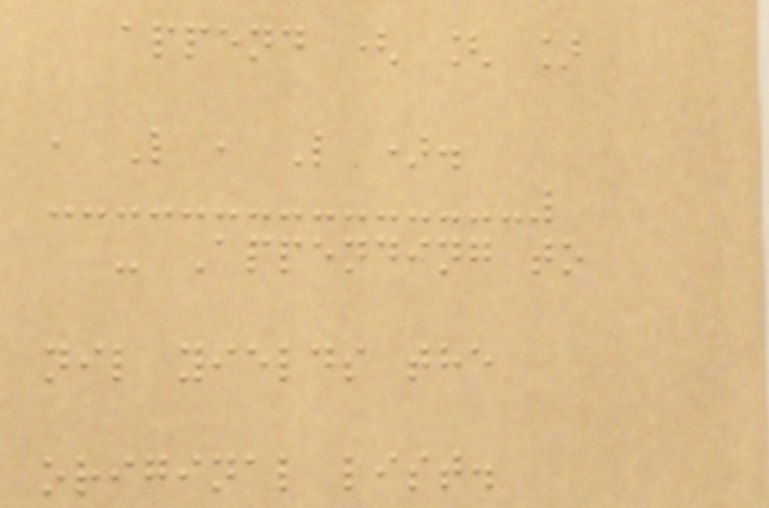append ( [ ]
, L , L ).
- Appending to
nil yields the
original list.
